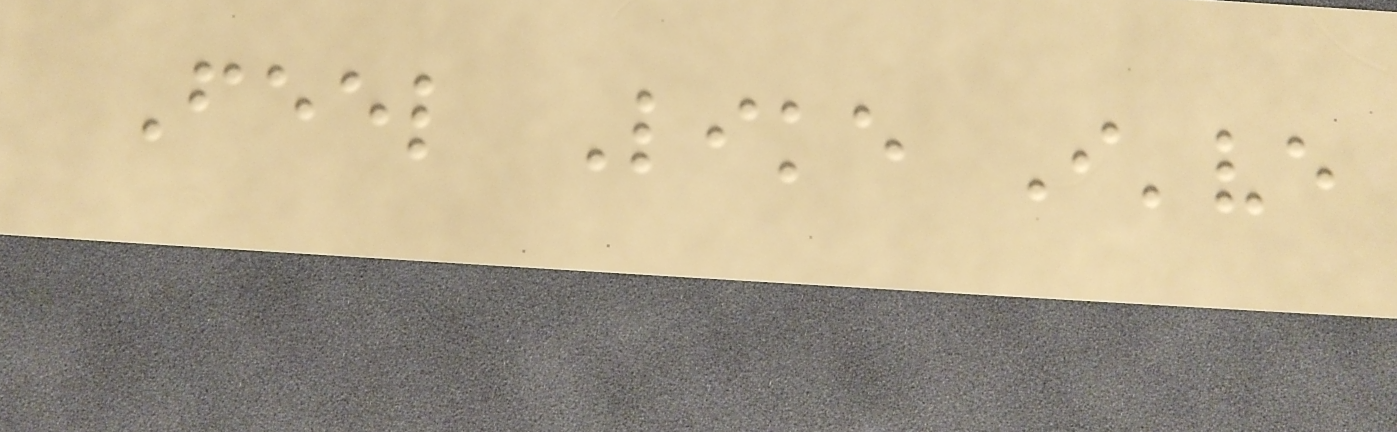Feel Like I've
